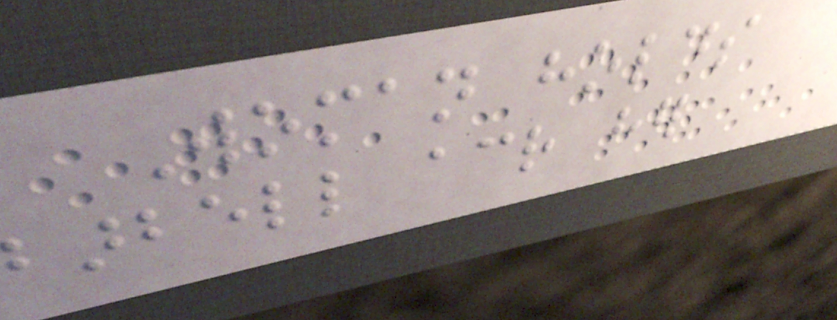Woman holds
barbell across her
